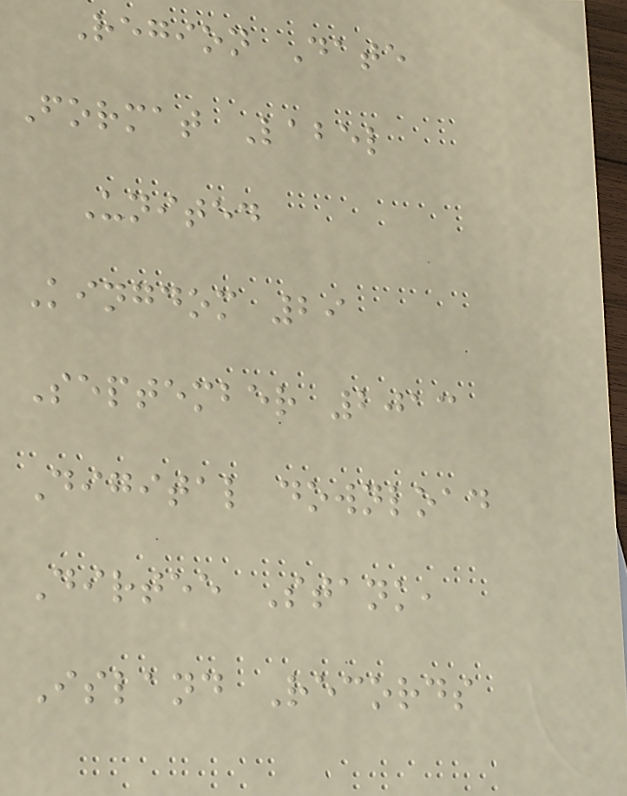Region Date
Format Label
United
Kingdom 29
September 2013
Digital download
Dirtee Stank,
Island Records
